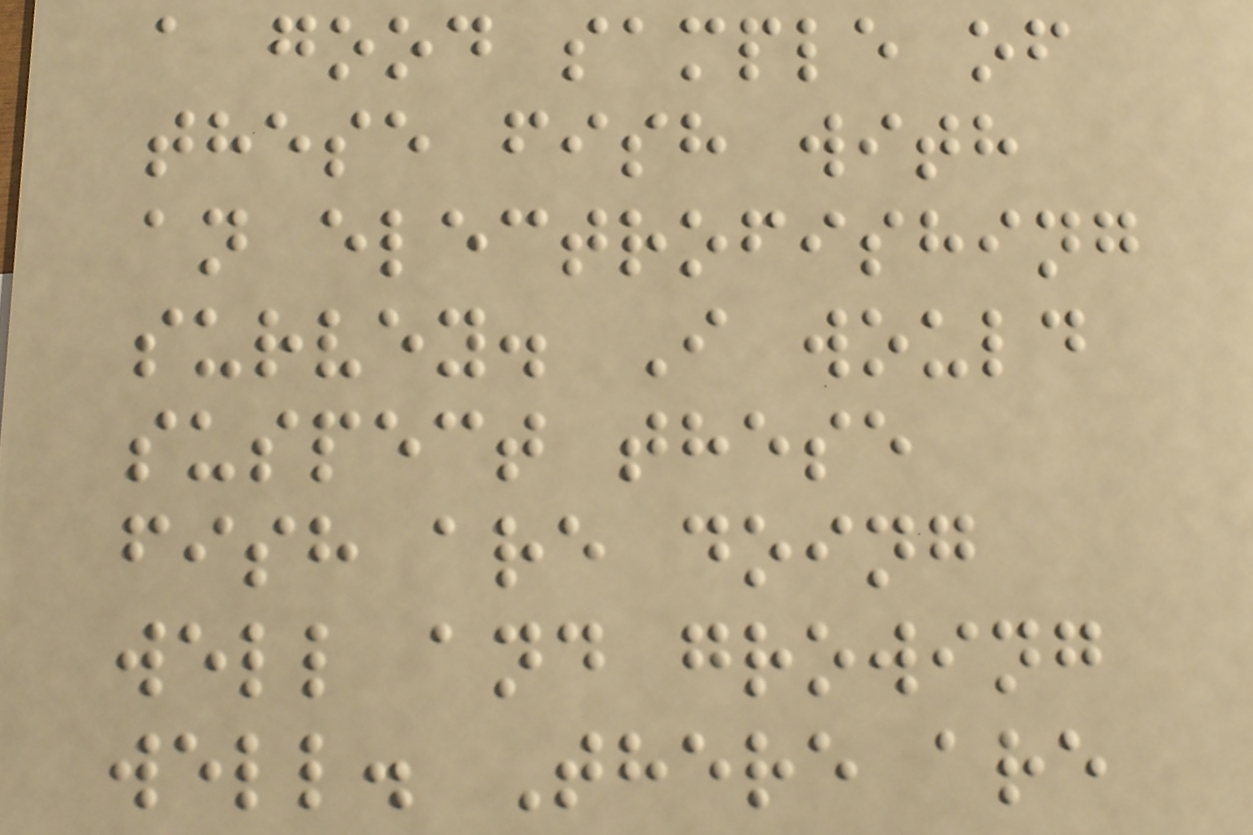a good sample of
these fish with
an electrofishing
survey. I would
suspect these
fish are doing
well and growing
well. There are
